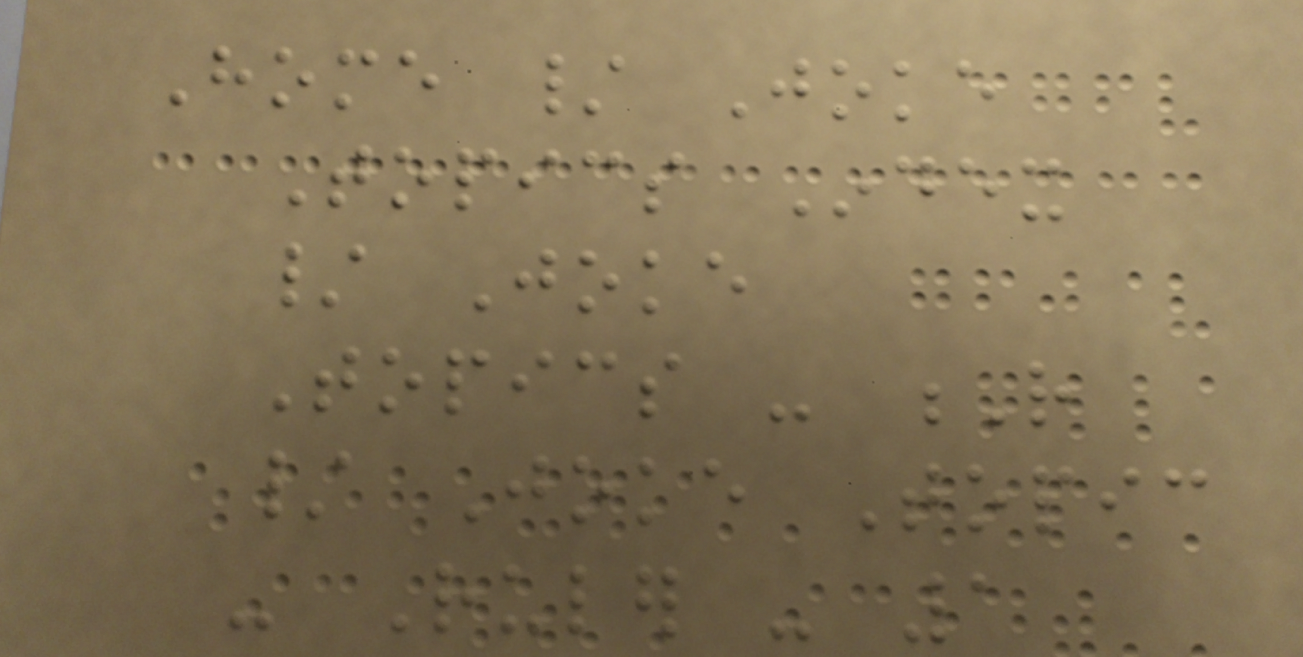Home / Joke
Topics Index
/ Joke
Topics - R
/ Joke Topic
- Ruler - 1
